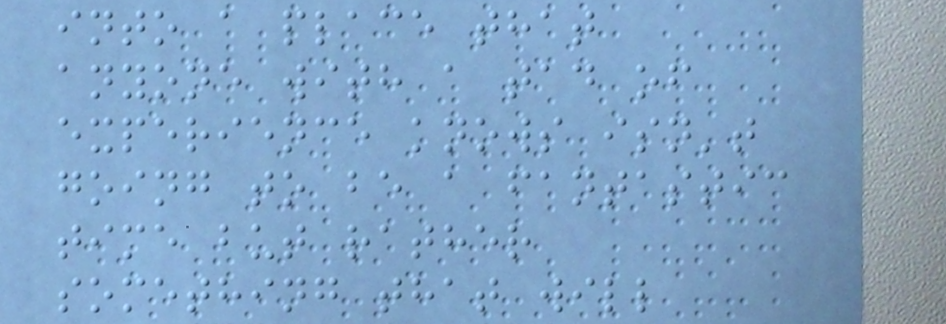into a place that
anyone with a tad of
experience knows isn't
going to be a fantastic
time but rather
something that will
